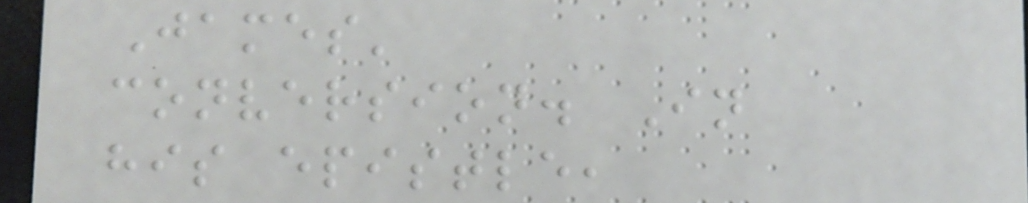James'
conversion. In
his epistle,
